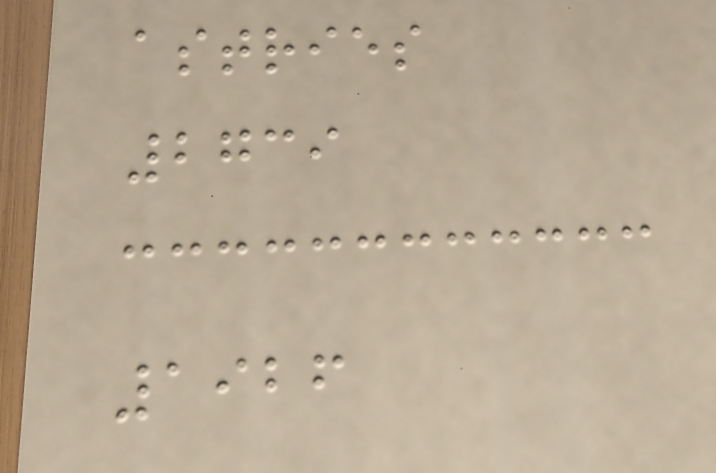astries
2739
1926
